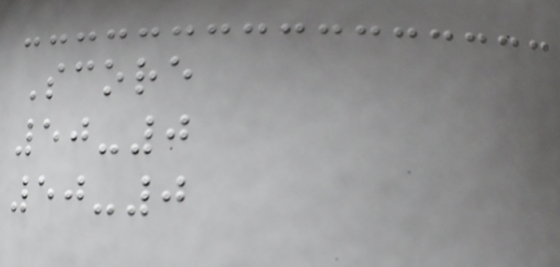Score
50-0
50-0
